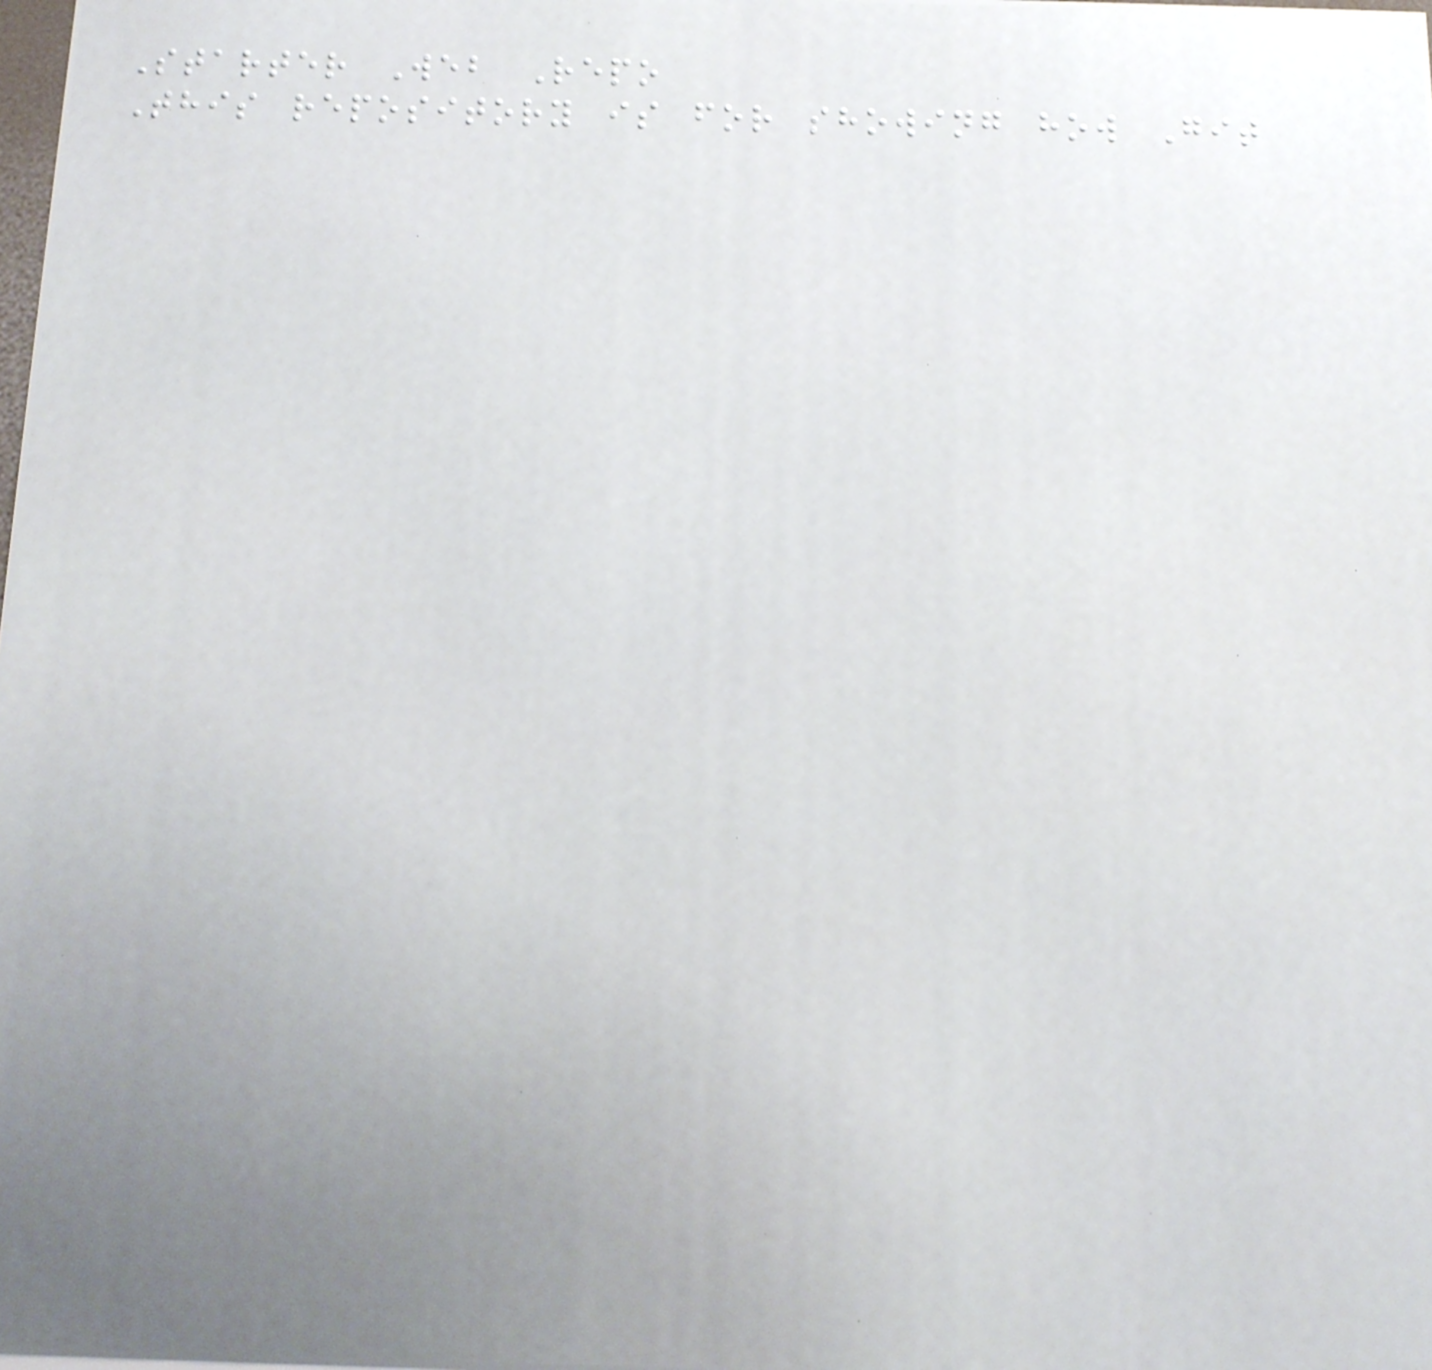Starter Web Repo
This repository is for showing how Git
